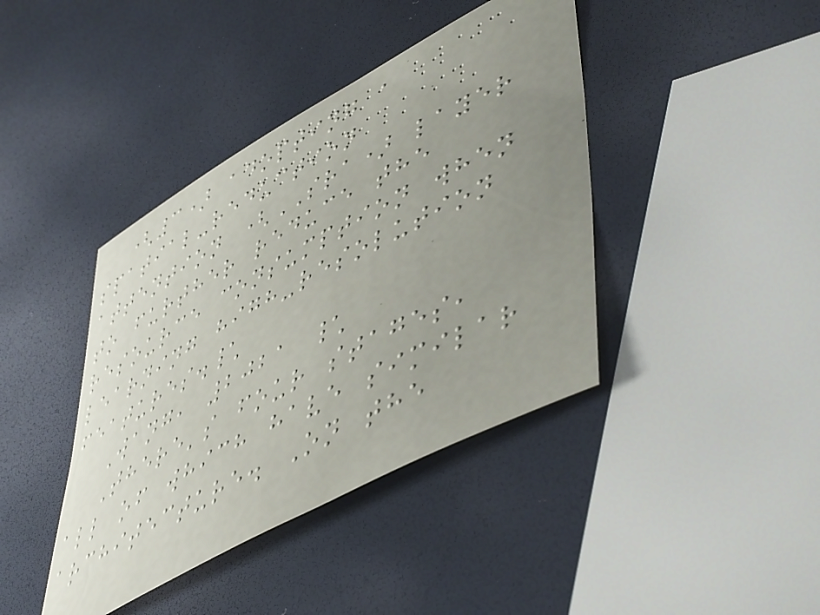(3) adopting a
spatial-reduction
attention (SRA) layer
to further reduce the
resource consumption when
learning high-resolution
features.\
Wang, 2021 \
There's four stages,
all of which have similar
architecture. On the
